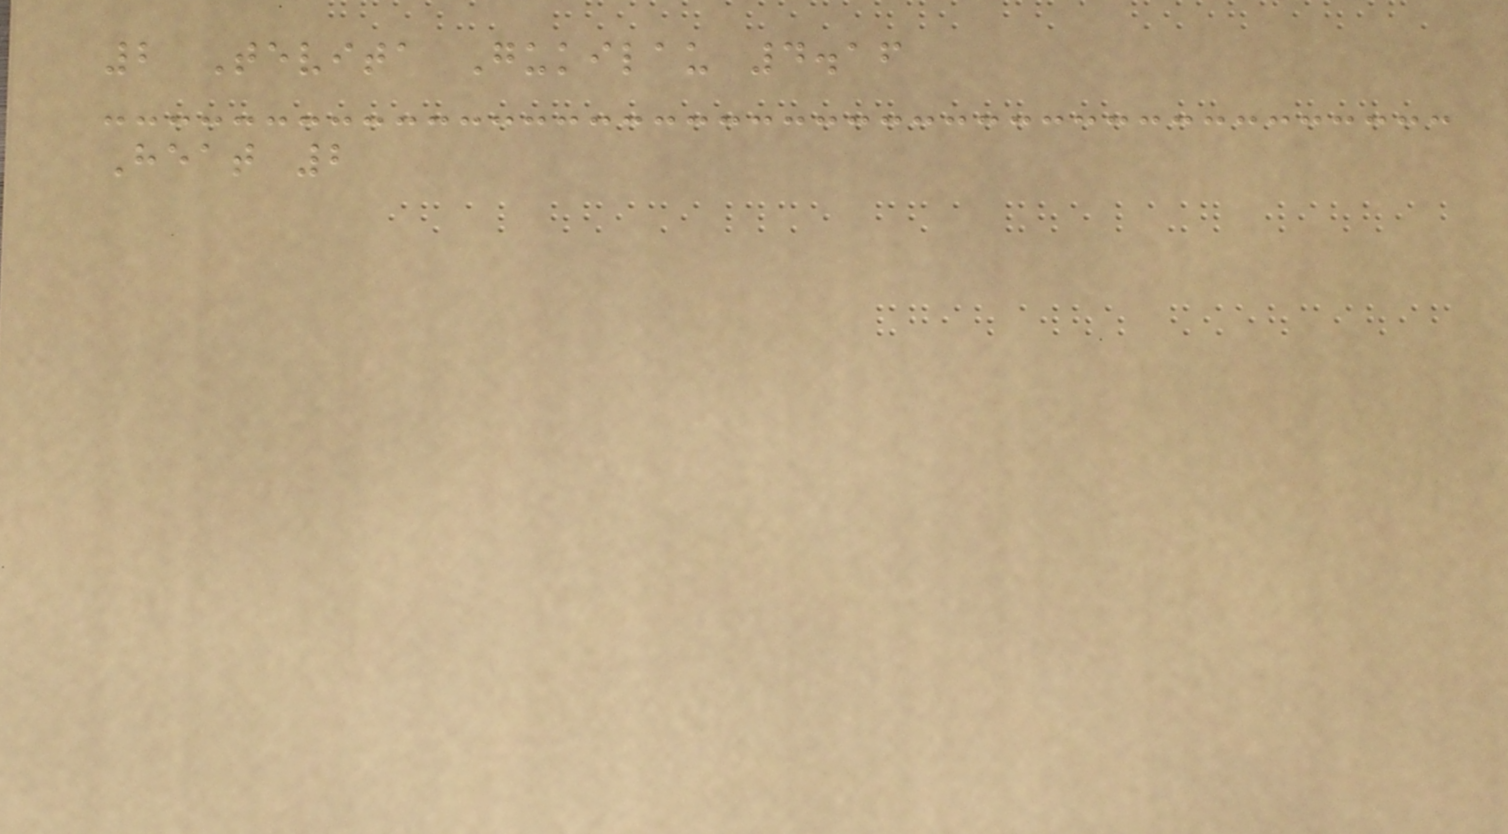2 Tevita Gukilau 4.16
Heat 2
